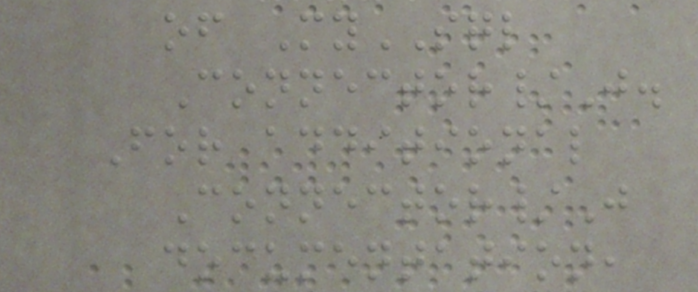of MySQL
Connector/J.
For additional
Connector/J
documentation,
